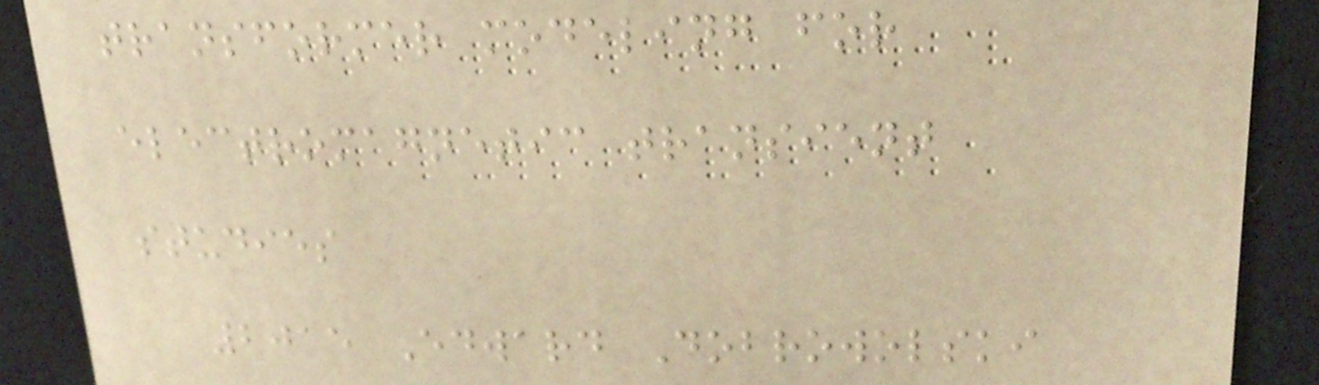transformer modeling for
electromagnetic transient
studies
2015 Edward Dobrowolski
